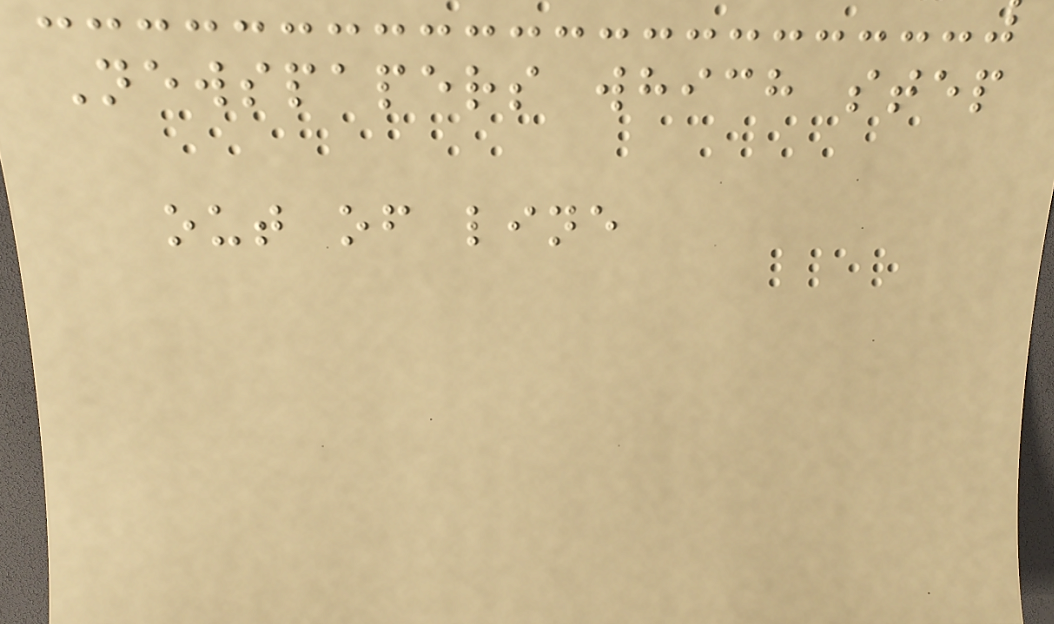Newspapers which step
out of line
